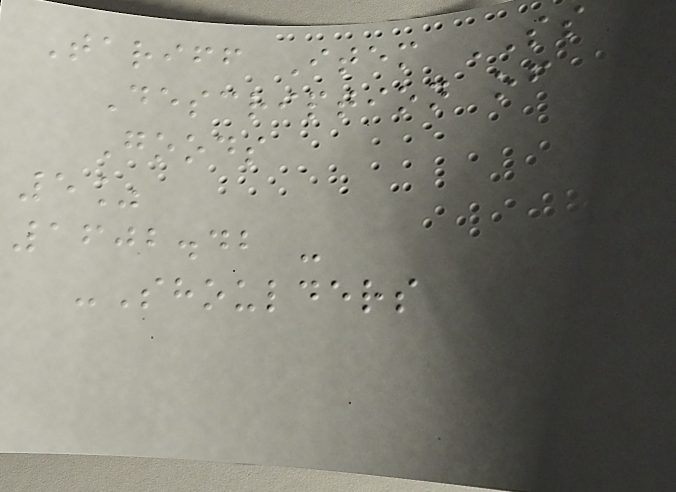Tariff Item SS
Description of
Goods
5%
1602.42 -
-Shoulders
